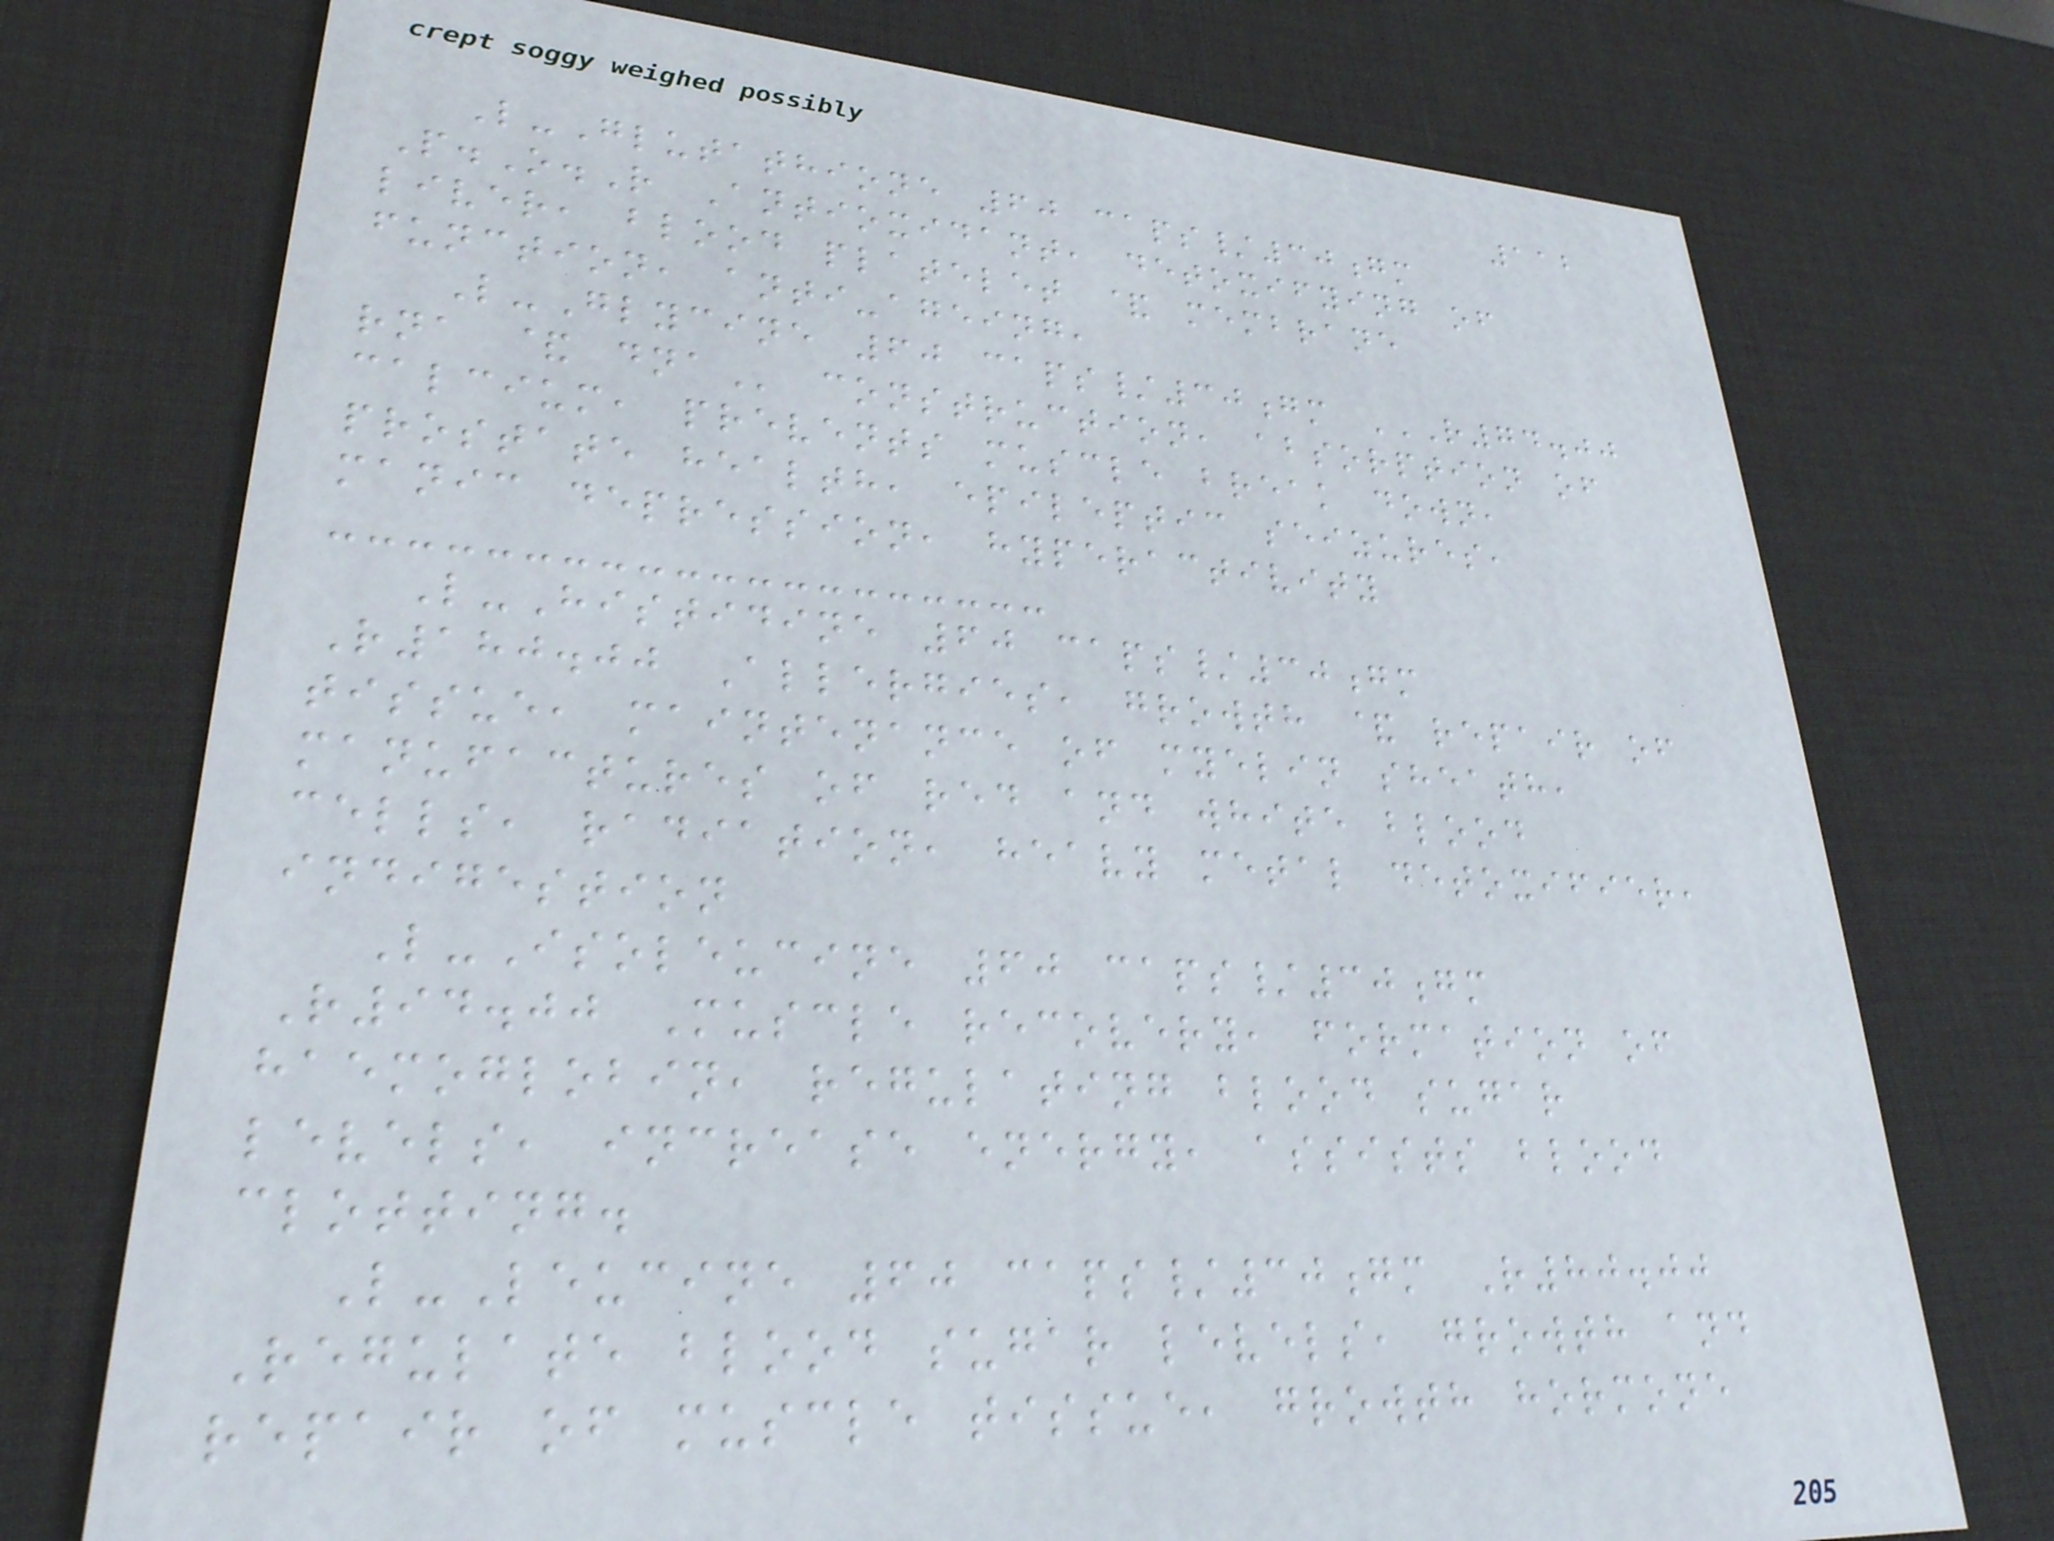112
L-Glutathione 60 caps/30gm
P.O.R Antioxidant, detoxifying of
liver, blood platelet & membrane
function, anti-ageing,
L-Glycine 60 caps/30gm R74.00
RNA & DNA construction, absorption of
calcium, prevents muscle break down,
prostate health, epileptic seizures,
manic depression, hyperactivity
L-Histidine 60 caps/30gm
R180.00 Allergies, growth & repair of
tissue, maintenance of myelin sheath,
manufactures of red and white blood
cells, radiation, heavy metal detoxifier,
indigestion
L-Isoleucine 60 caps/30gm
R94.00 Muscle recovery, formation of
haemoglobin, regulating blood sugar
levels, increase energy, assists blood
clotting.
L-Leucine 60 caps/30gm R80.00
Regulate blood sugar levels, growth and
repair of muscle tissue, growth hormone
